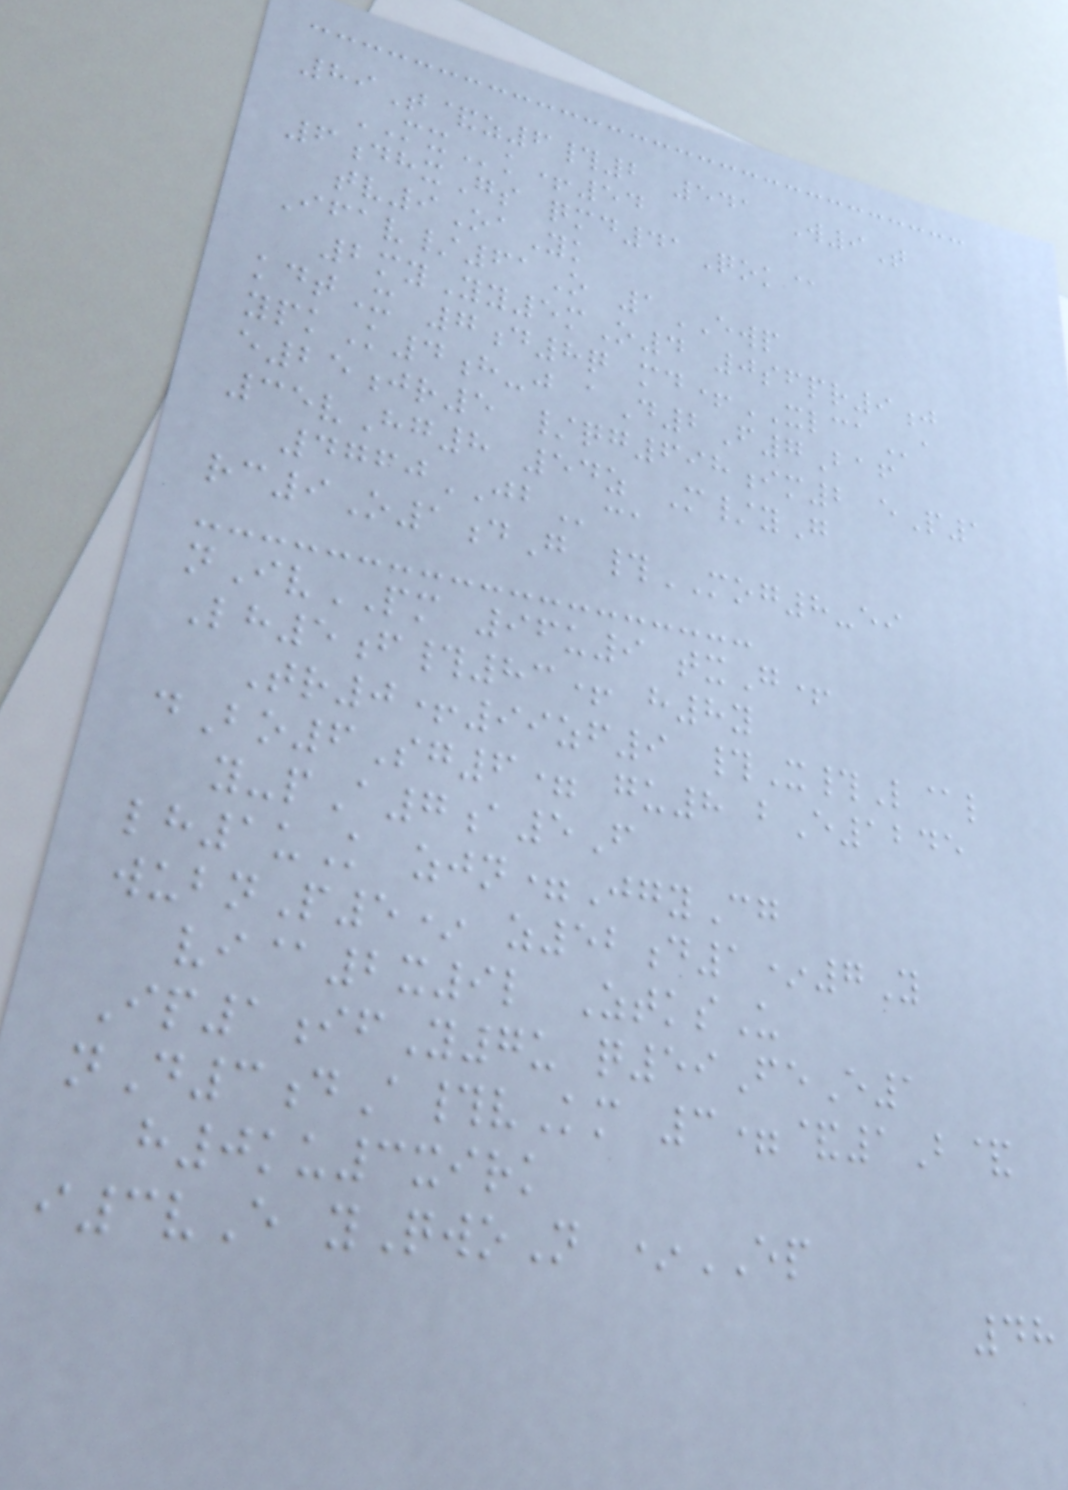89T&z6#2 541 W9T
MXk+54
6dhxGs qmd41Qok@
tv9OaYk
Ifav/61O 1EWP
2myYy5mO4 0sfpr9j
kdtX 7d8q md+XLCAa
ypkK4h-j aD2F7Baf
e25jr5 /qg698im2 eP1
35vHg8 54z M/yG
4760JBca
rc9O1dG #MOG8-ei
nIvPM 96u9 txG+
Lh5f#83+ h8y
Tr0+99zf9 #X#L@l
dBo6Sg6= gu8 bE1245
y-pA7a5F
lh1uK zjn=JgyCg
wubnP5* z52d1*7Y
vi@2x9l ZtksU
Ip1ifY7u q59FeE1
nD3dA#vKm 3=&1B&
h0ku3xirk
i3vE yQwoN *EP
48
